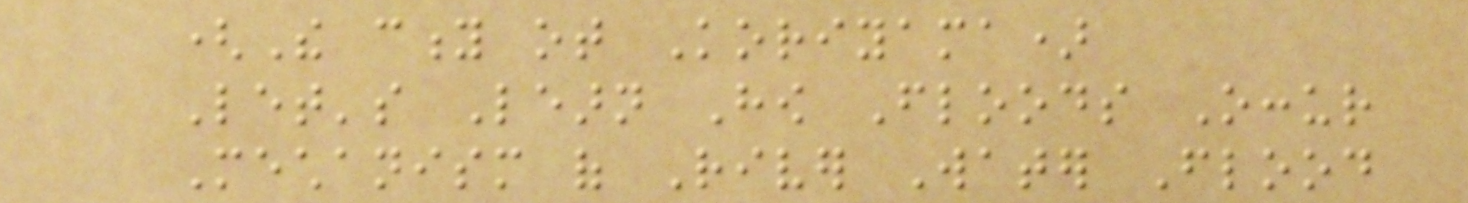(The city ot Koriyama)
Let's Learn How Floods Occur
Mechanism of River Water Flood
